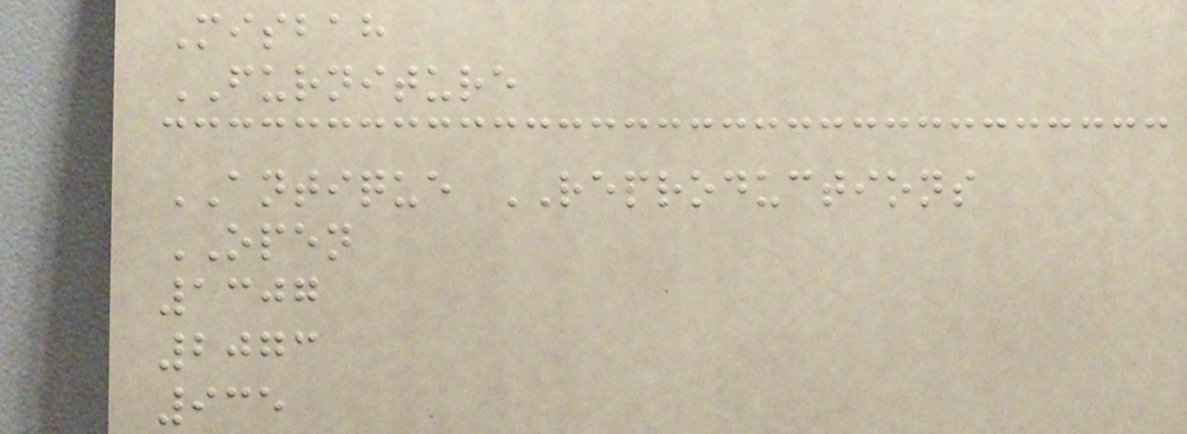Misbah
FURNITURE
ANTIQUE REPRODUCTIONS
OPEN
1307
2073
935
